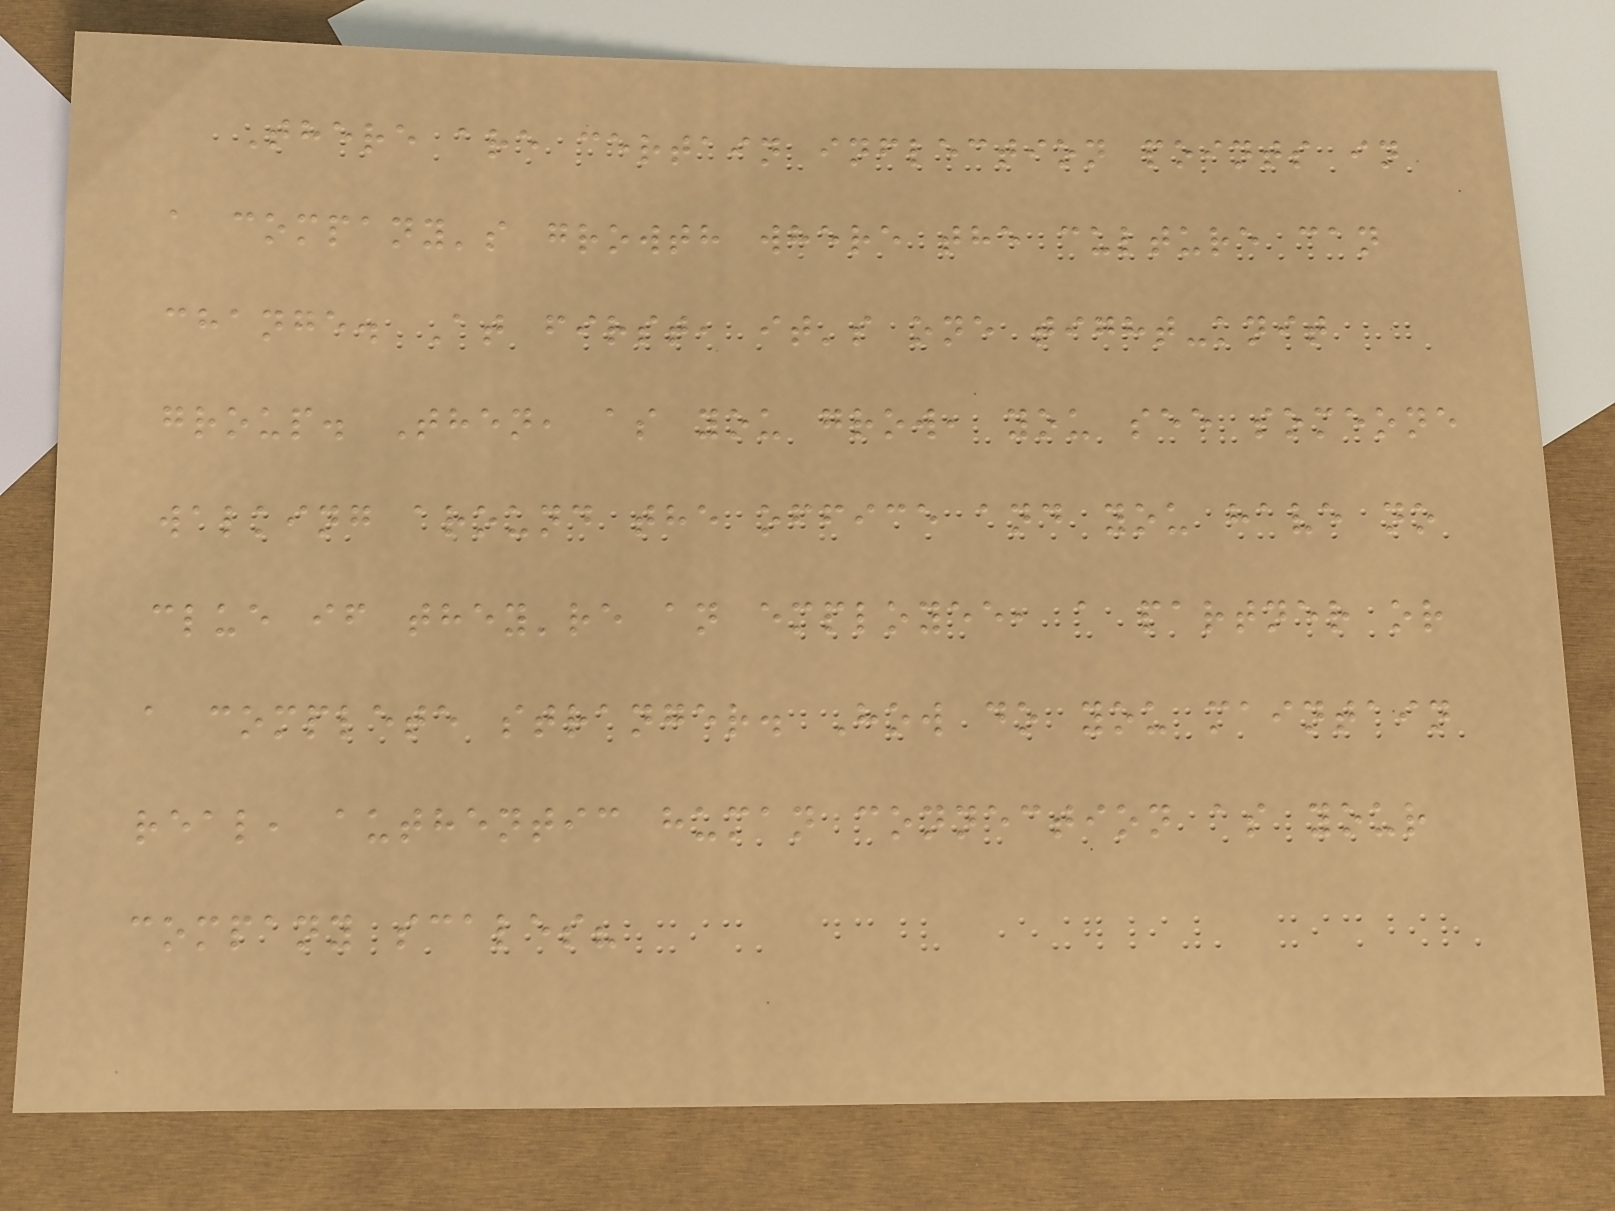There are certain inflection points in
a company's growth where the culture can
change. At first, it's one tight-knit
group. Then, as you grow, you see someone
walking around the office and you have no
clue if they're an employee, a partner or
a complete stranger. How do you maintain
real, authentic human connection as your
company scales?
